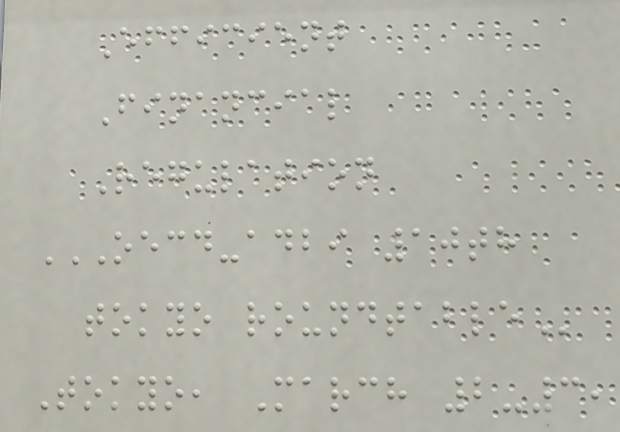Efficient
Financial
Regulation
OECD-ADBI 10TH
TOKYO ROUNDTABLE
Tokyo, March 2-3,
